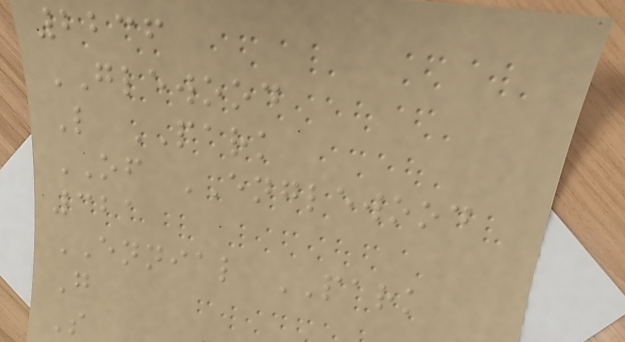2236
GLEWOOD
L PARK
OF ENGLEWOOD
321
ENNIAL PARK
G
S
